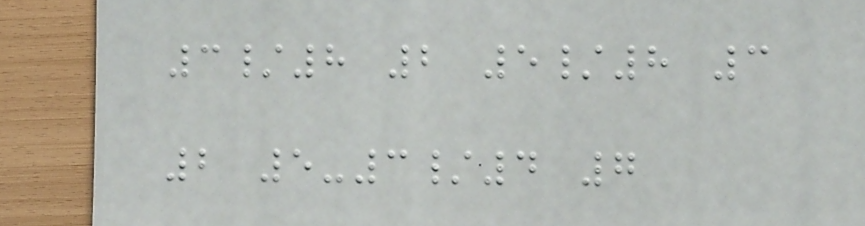3/8 2 5/8 3
2 5-3/4 7
